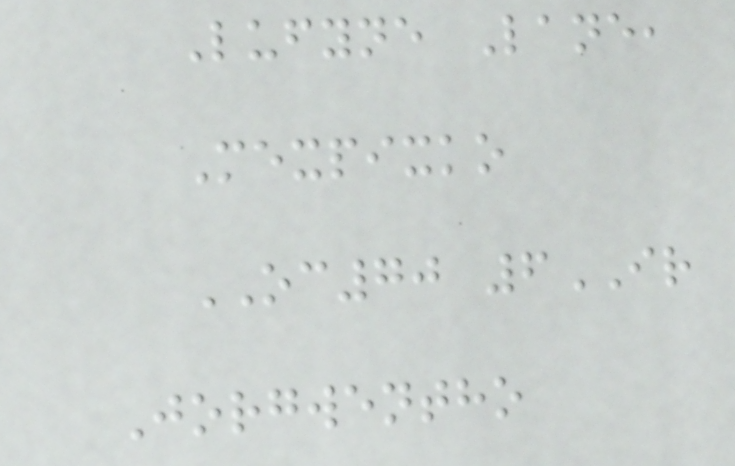Lufyne Lane,
Mexpixko
OC70 6IR
Jorgwentho
